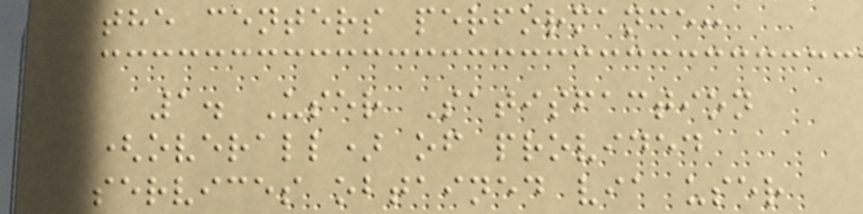the centers performance:
1. User Satisfaction
(overall) of provided
services obtained via user
